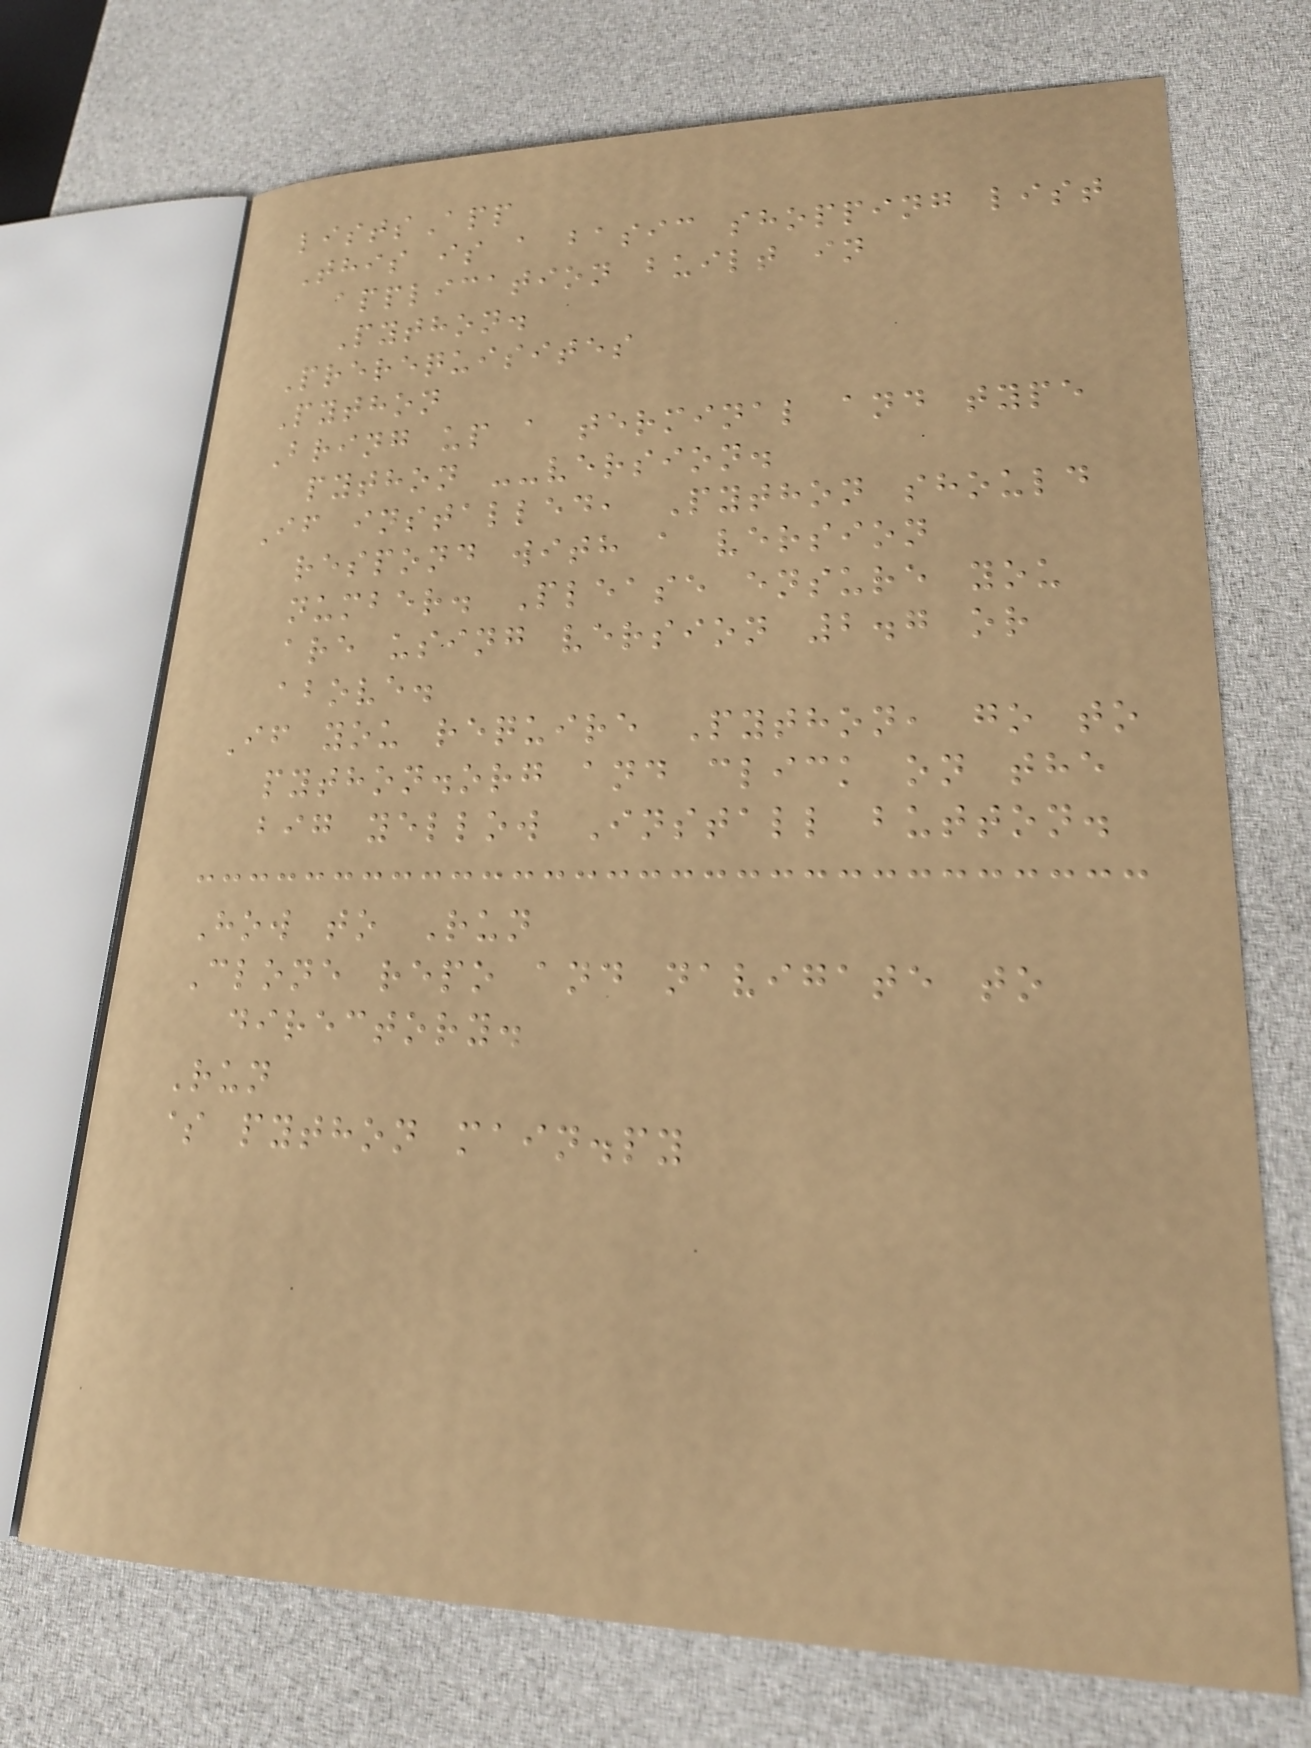listsApp
This is a basic shopping list
application built in
Python.
Prerequisites
Python
Bring up a terminal and type
python --version.
If installed, Python should
respond with a version
number. Please ensure you
are using version 2.7 or
above.
If you require Python, go to
python.org and click on the
big yellow Install button.
How to Run
Clone repo and navigate to
directory.
Run
$ python main.py
